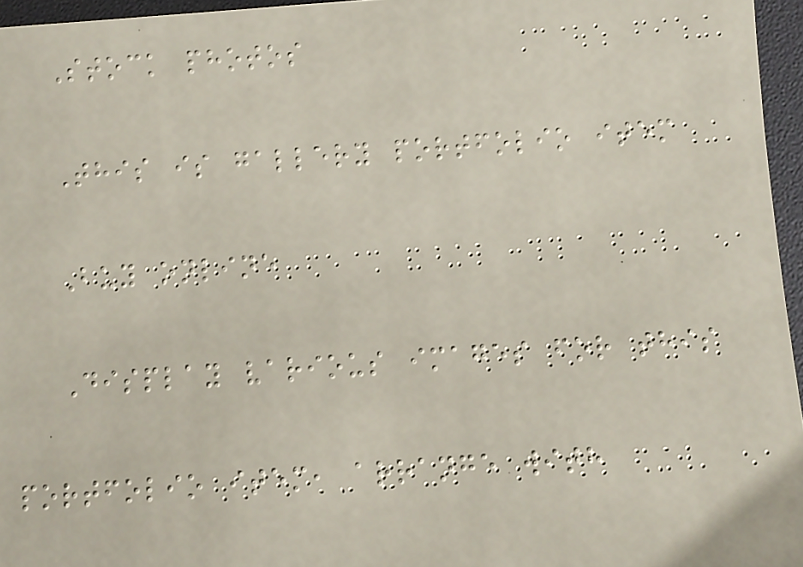Stock photos
This is gallery portfolio item
Buy online
Display various images for this
portfolio item, arrange with
